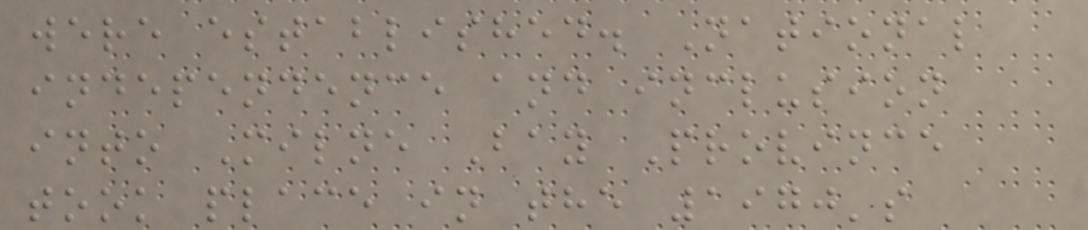were established. National
independence and inclusion
into Milne Bay Province
took place in the 1970's
